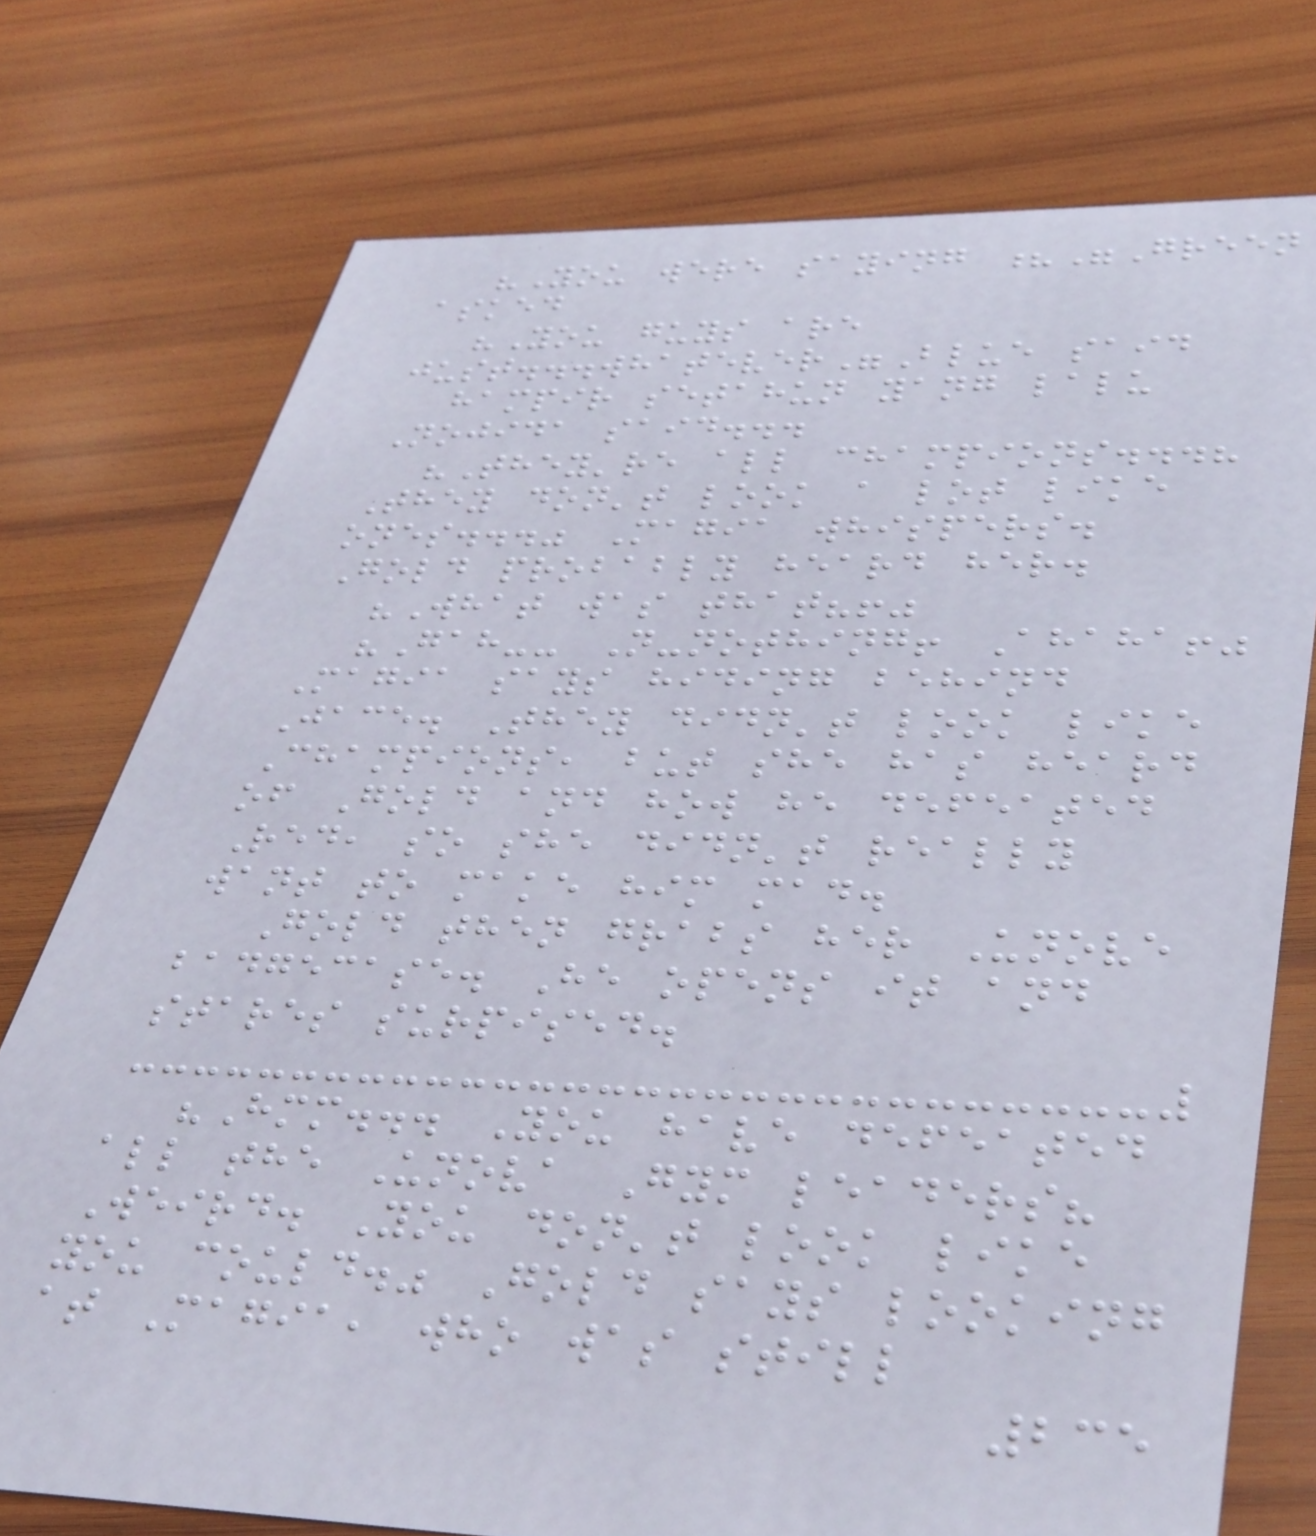"You were saying ?"Green
asked
"You guys are
just...whatever"Blue said
hampir setahun yang lalu
Nojida said...
"They're all champions...?
They don't look a lot like
ones..." Magia whispers.
Gold probably heard her.
"What was that?!"
"Gah-- N-nothing! Ahaha!"
Magia says hiding behind
Jace. They didn't look like
Champions, but she has heard
of Gold and how he defeated
Red, so she didn't really
want to make him mad.
Gold then grabs her Unove
badgecase. He opens it and
stares surpised.
"Hmm... You have defeated
all the Unova Gym leaders?
Weird. You don't look like
you could." Gold says looking
at Magia, who was still
235
